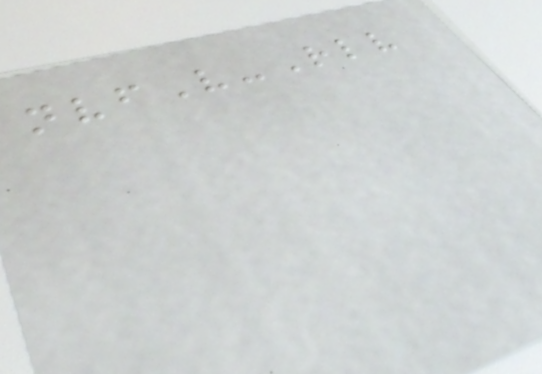nvfV-Rlv
